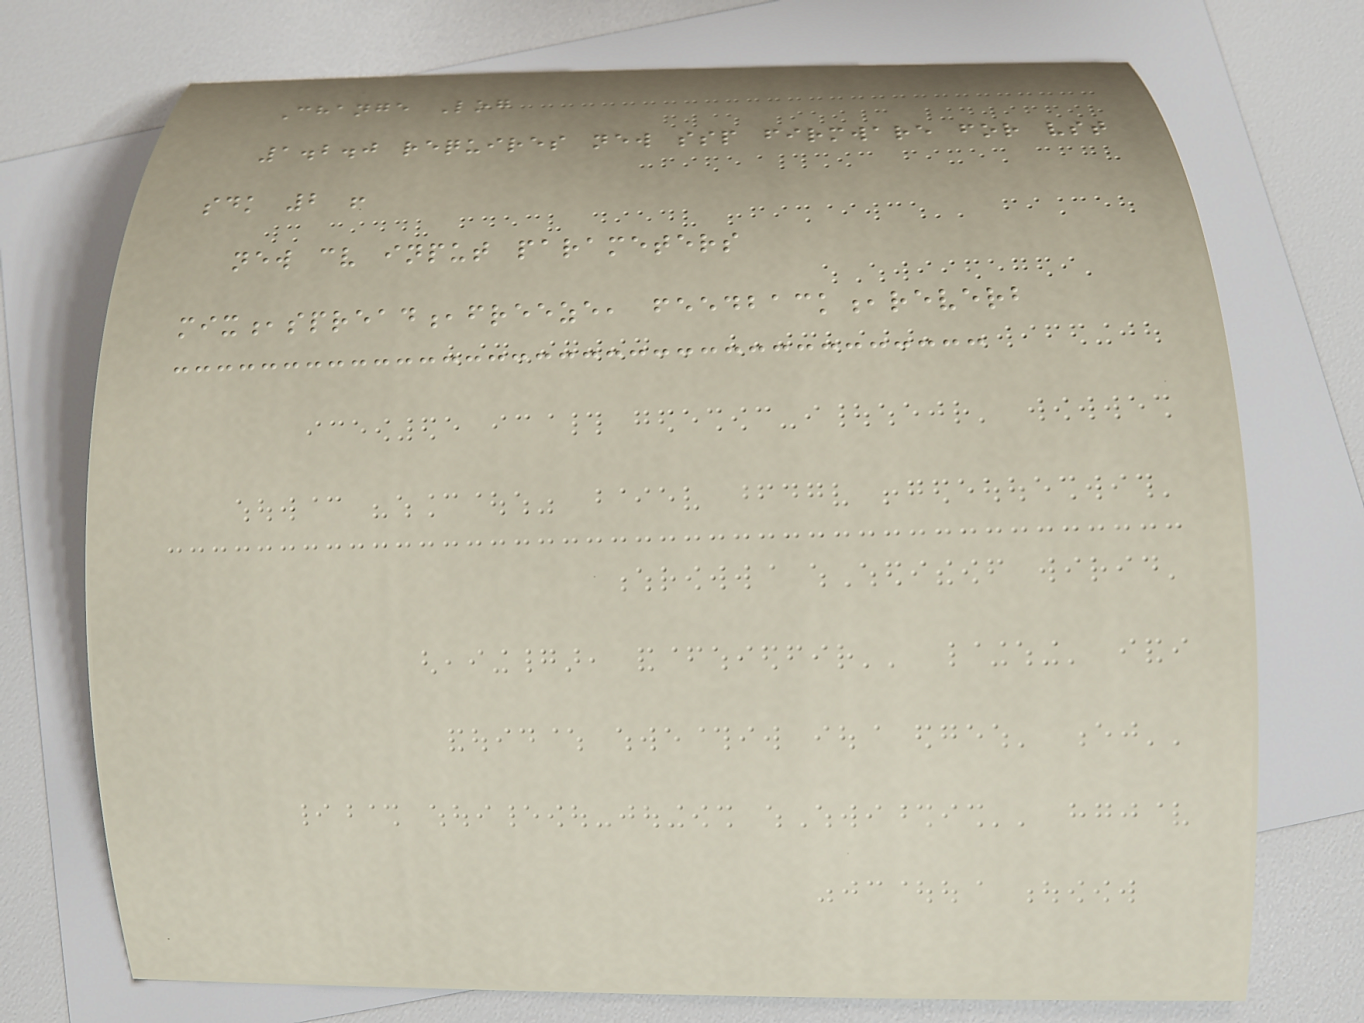Change Log
1.2.0 requires new ssp firmware for vst
sdk 2 !
new cv input parameters
mix,spread,freeze, feedback,reverb
